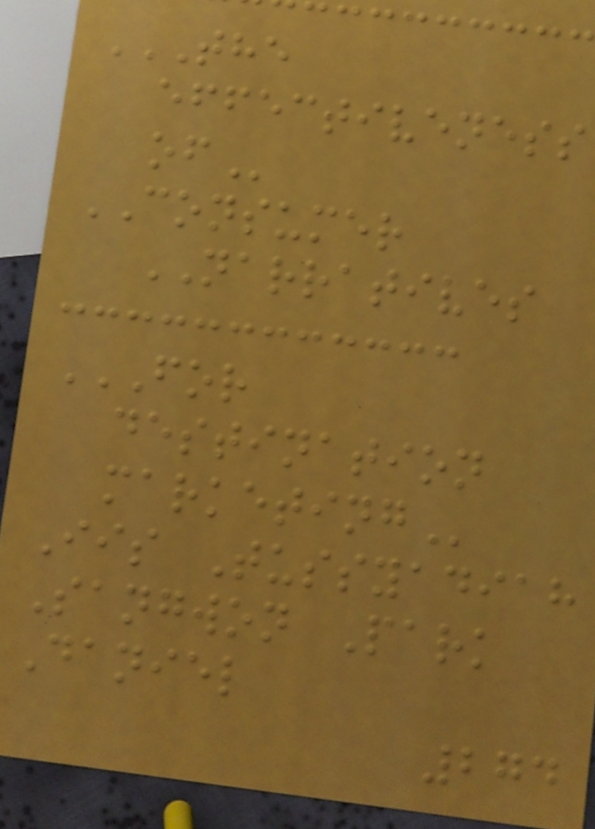THE
EFFECTIVENESS
OF
CONSUMER
NARRATIVES
FOR
DESTINATION
MARKETING
Iis Tussyadiah
Sangwon Park
Daniel
274
